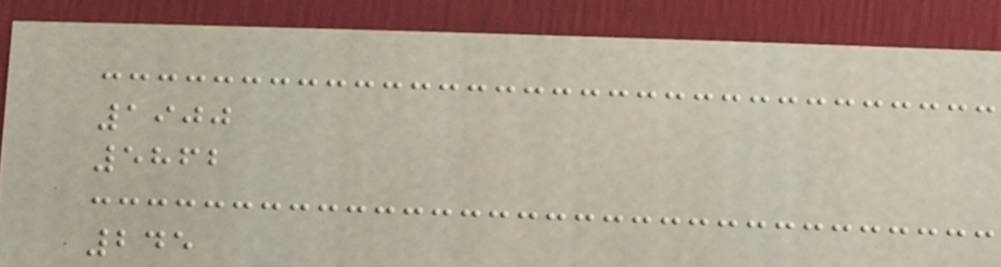1900
5862
245
